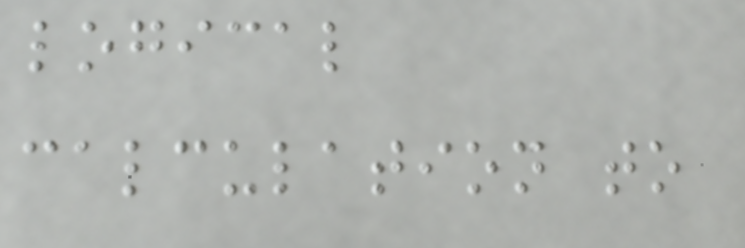logical
calculation to
